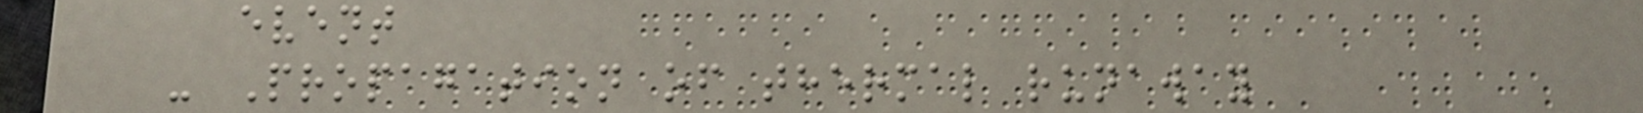event
- Propagation of thermal runaway
